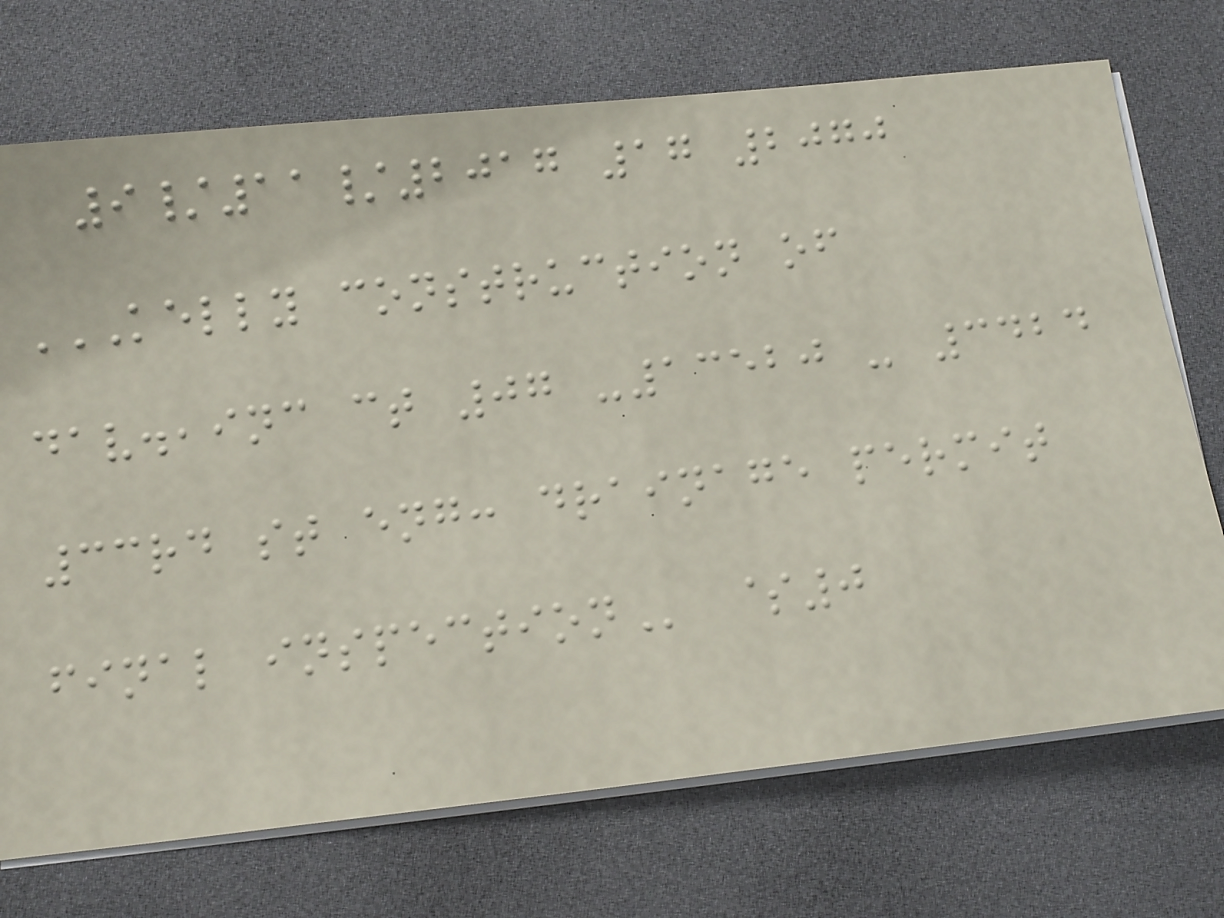9/11/2017 17 2070
KELLY CONSTRUCTION OF
DAV.,INC CT 07 -13520 - 3424
33RD ST ENG: DRAINAGE PERMIT
FINAL INSPECTION $0
